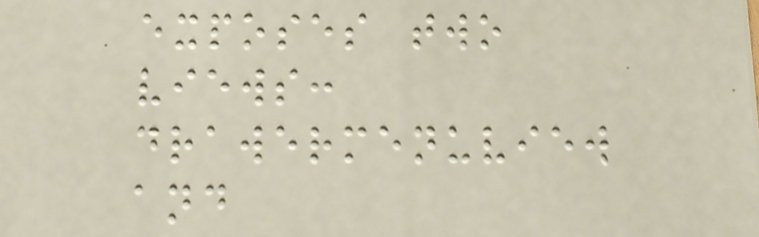exposes two
views:
drawermenuview
and
